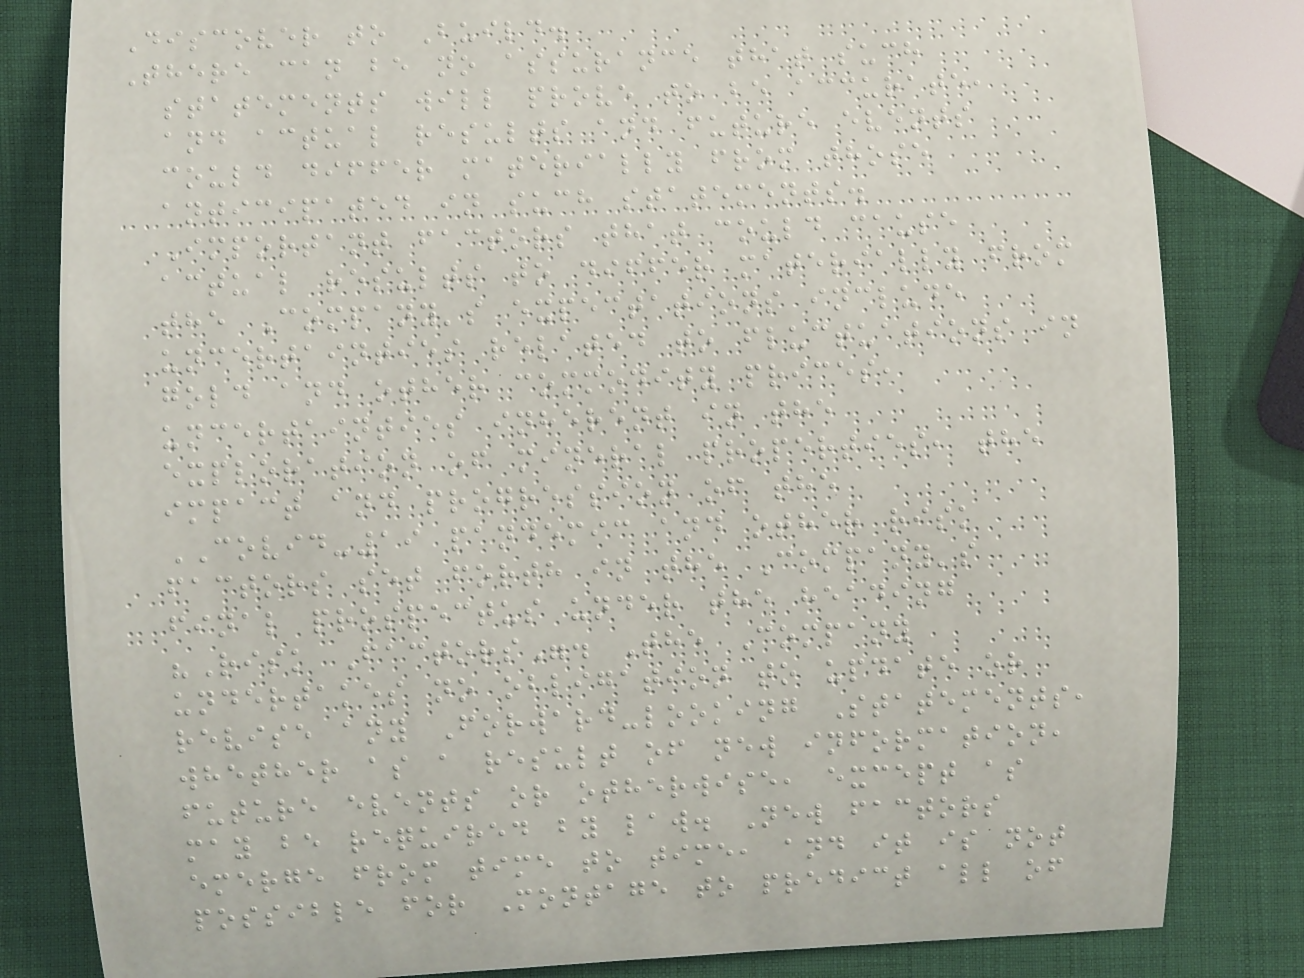Discover to Build.
There can be no assurance that such
statements will prove to be accurate,
and actual results and future events
could differ materially from those
anticipated in such statements.
Important factors that could cause
actual results to differ materially from
the Company's expectations include
uncertainties related to fluctuations in
gold and other commodity prices,
uncertainties inherent in the
exploration of mineral properties, the
impact and progression of the
COVID-19 pandemic and other risk
factors set forth in the Company's
final prospectus under the heading
"Risk Factors". The Company
undertakes no obligation to update or
revise any Forward-looking Statements,
whether as a result of new information,
future events or otherwise, except as
may be required by law. New factors
emerge from time to time, and it is not
possible for Montage to predict all of
